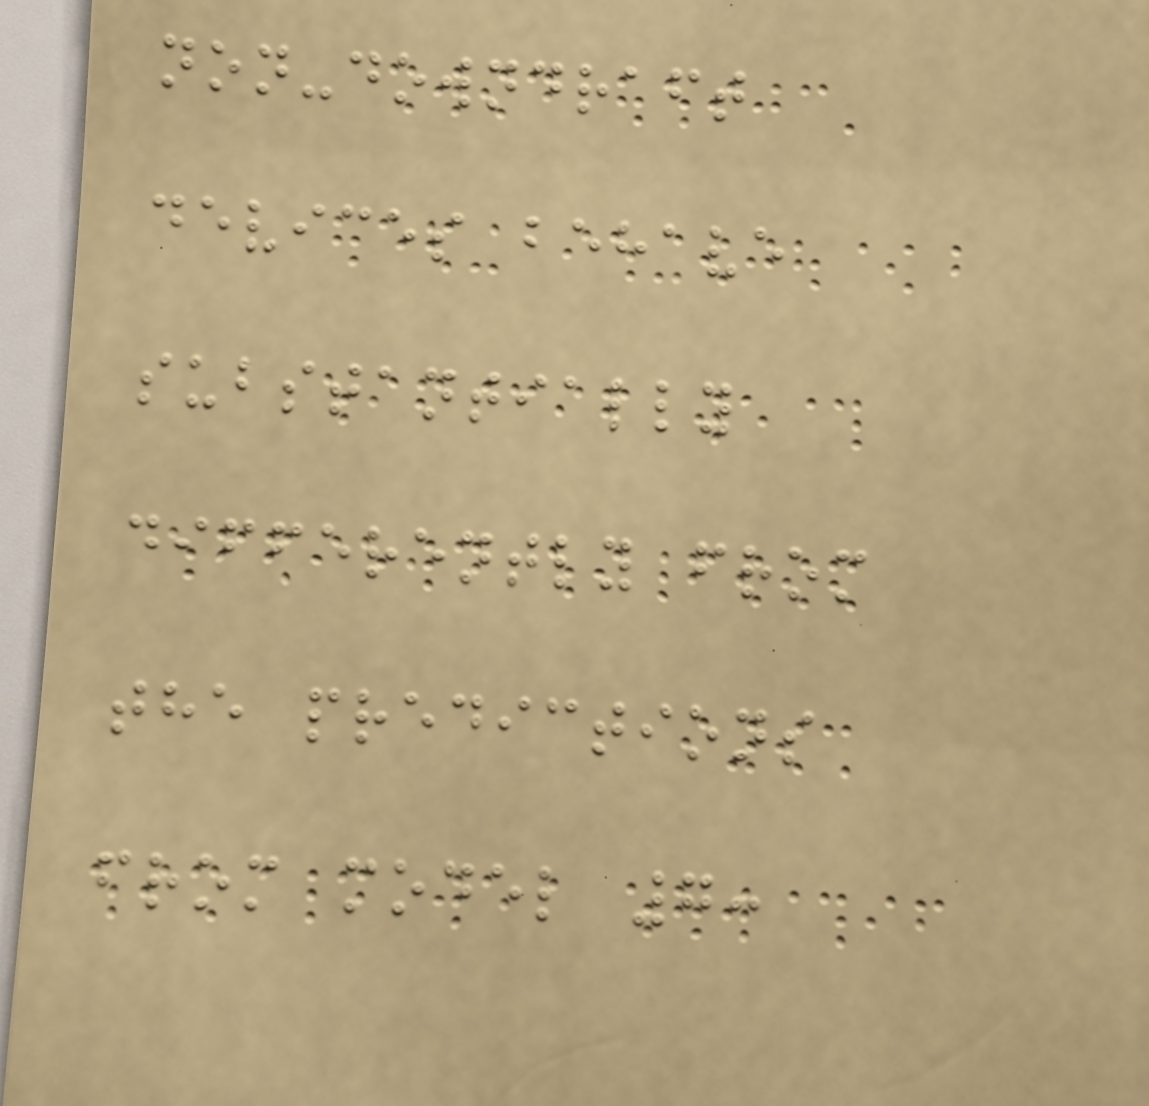non-downdraft
devices behave
substantially
differently from
the predictions
from model 7:
